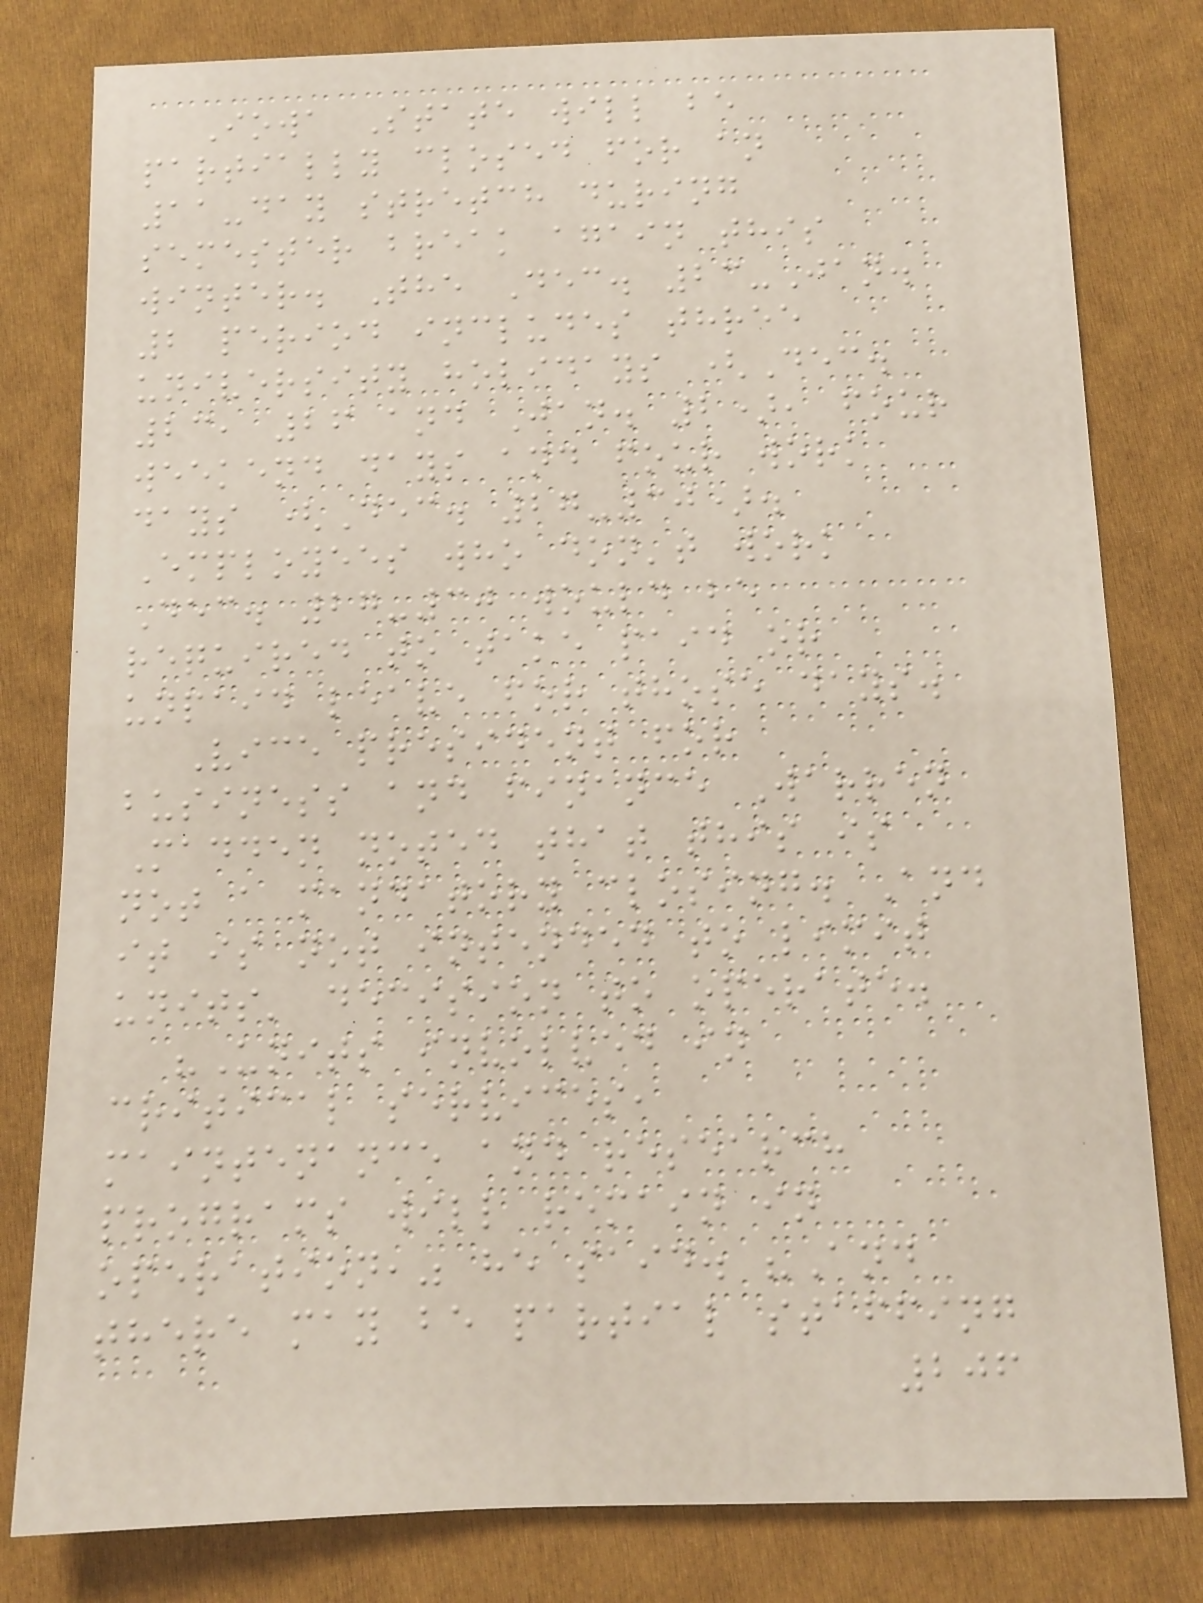Iowa State will be
partially closed for an
11-day stretch during
semester break again this
winter. The Dec. 23-Jan.
2 period includes three
university holidays (Dec.
23, 26 and Jan. 2), four
weekend days and four work
days (Dec. 27-30).
Employees who don't work
Dec. 27-30 would be
required to take paid or
unpaid leave for those days.
Vice president for
business and finance Warren
Madden noted that this is
not a mandatory closing. And
it is not intended to limit
units' decision to operate.
"Units involved in
critical services,
maintenance and research
programs will remain in
operation," he said. "And
there may be partial staffing
206
